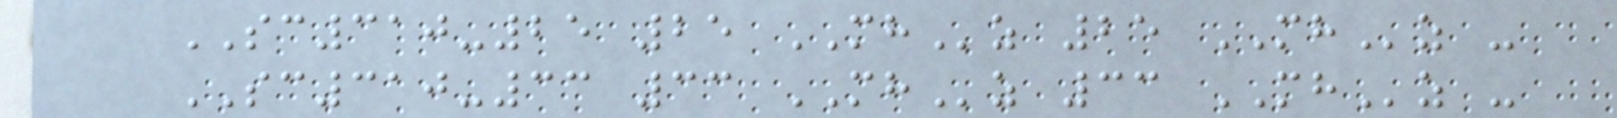SC310-25 25 MHz 25 MHz -
SC310-33 33 MHz 33 MHz -
